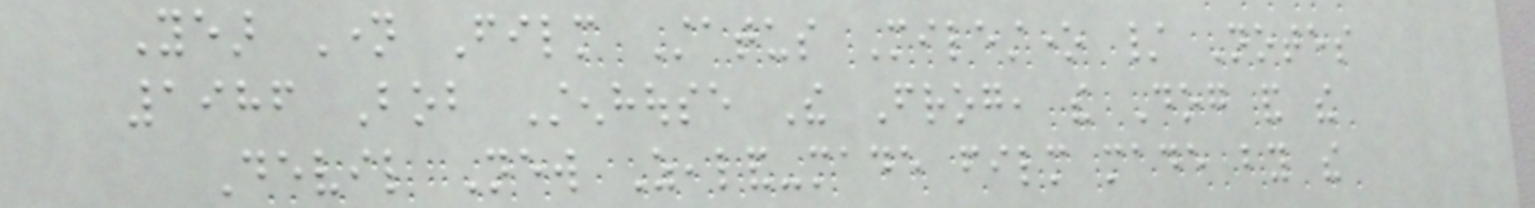Year Name Film Status Milestone / Notes
1986 Bob Stenhouse The Frog, the Dog and the
Devil New Zealand-made film made by the
